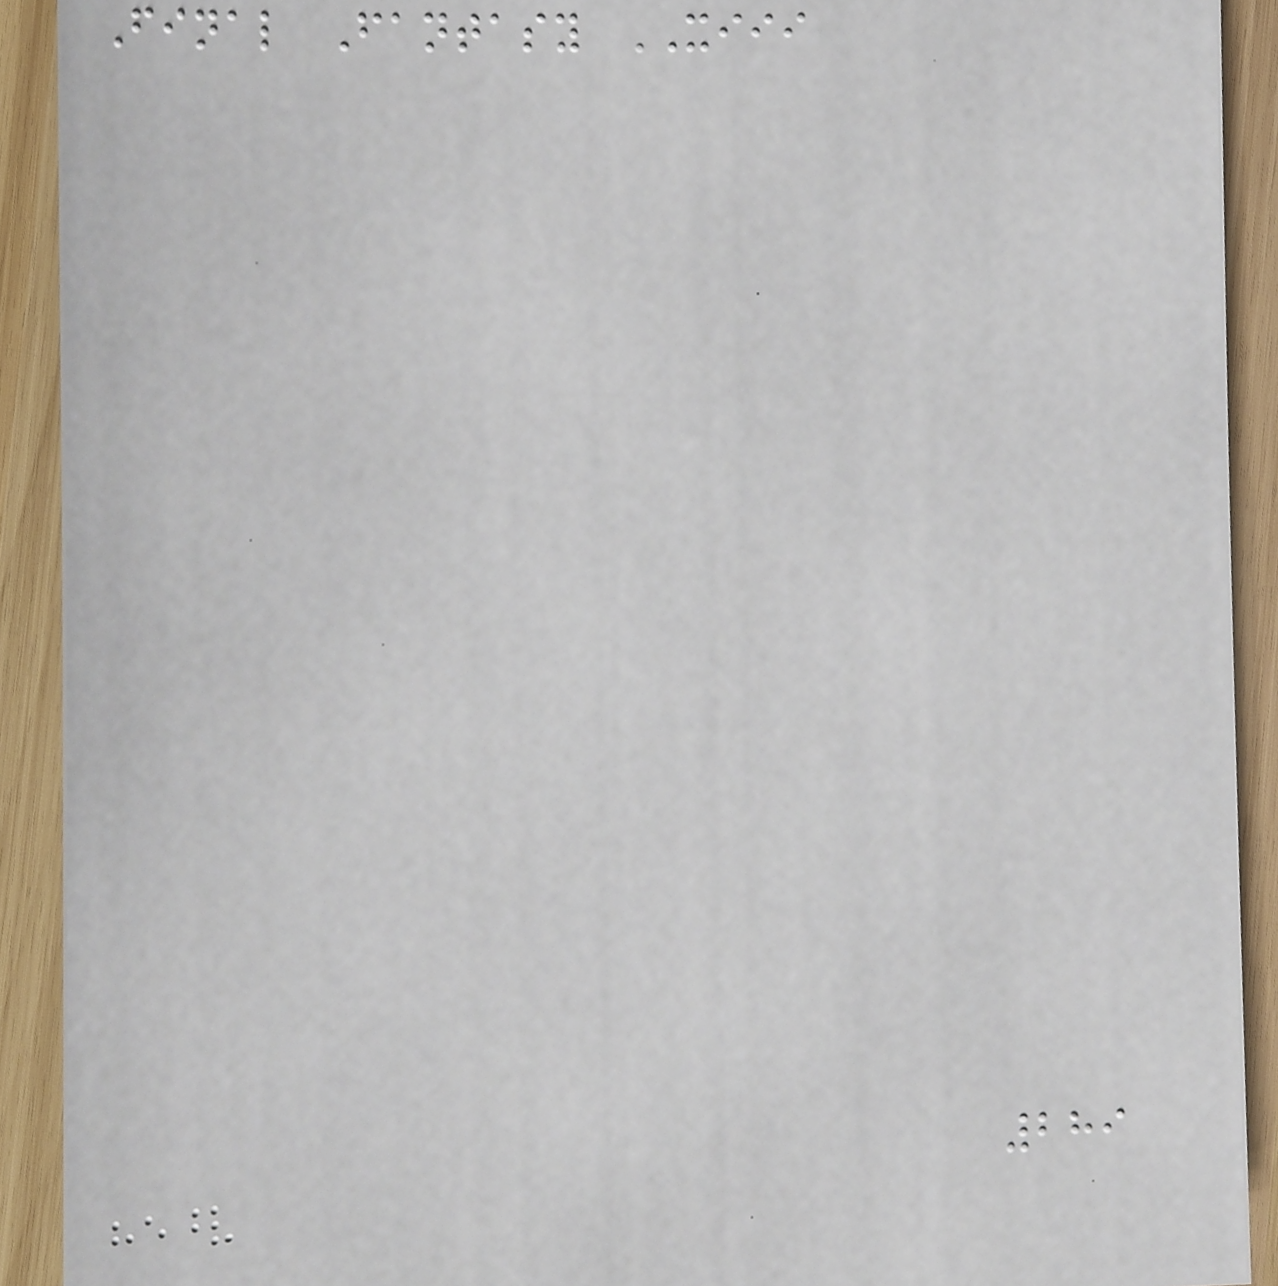Final Fantasy XIII
289
